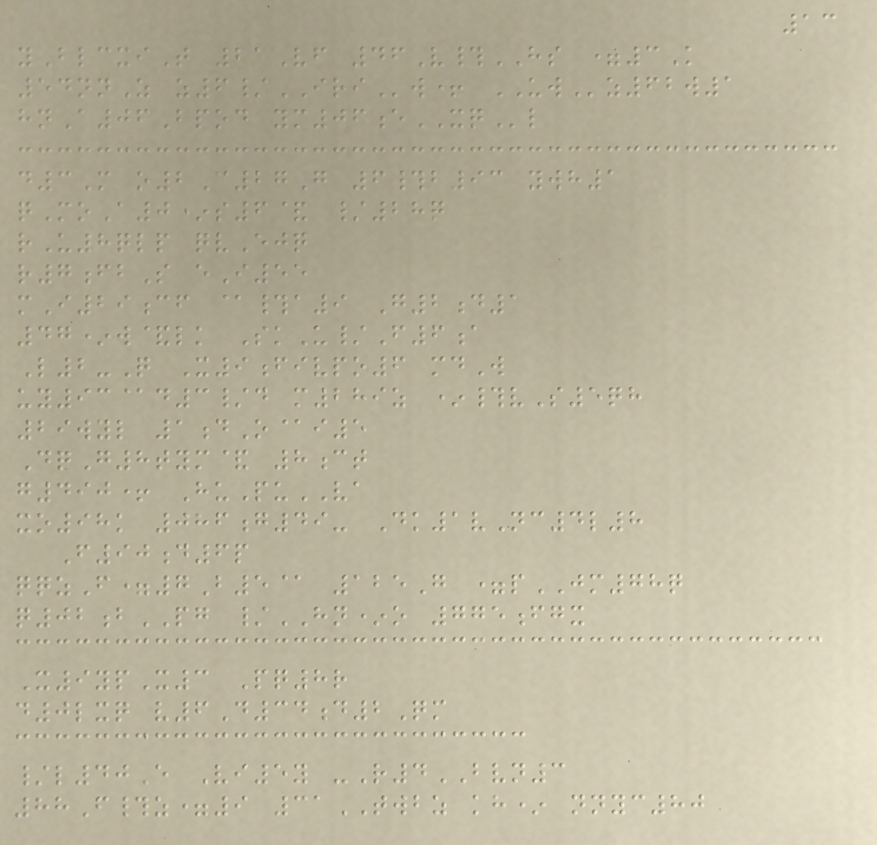13
yBlcxiT 21Vf 46V#HS =3K
54nnZ z6/IRIw+ UWz62w1
hnA06Bpod ym06eXQl
d3M o2C27G 6#b93 ywh1
qMoA0*s6& /28q
rU8qlp qvEjq
r7fbS eI55
mI29cf @#a9 G2d1
47*w&lk SkU/F6a
L2-Q X9fivpo6 mdW
uy93@d3/d m289z *#vS5qh
29wyl 1dO@i5
DqG8tym& 8ct
g490+ HuPuVA
xo98k 086g49- Dk1vNc4l8
F90d6p
qqzF=7B5@ 125G =pJM78q
q02bPG /HN*o 775fgx
X9ypX3 Pq8r
d0lxq v6D34d2Qm
/l40E Vi5y -R4BVN3
88F#z=9 31TWBZ kh* nnyc80
